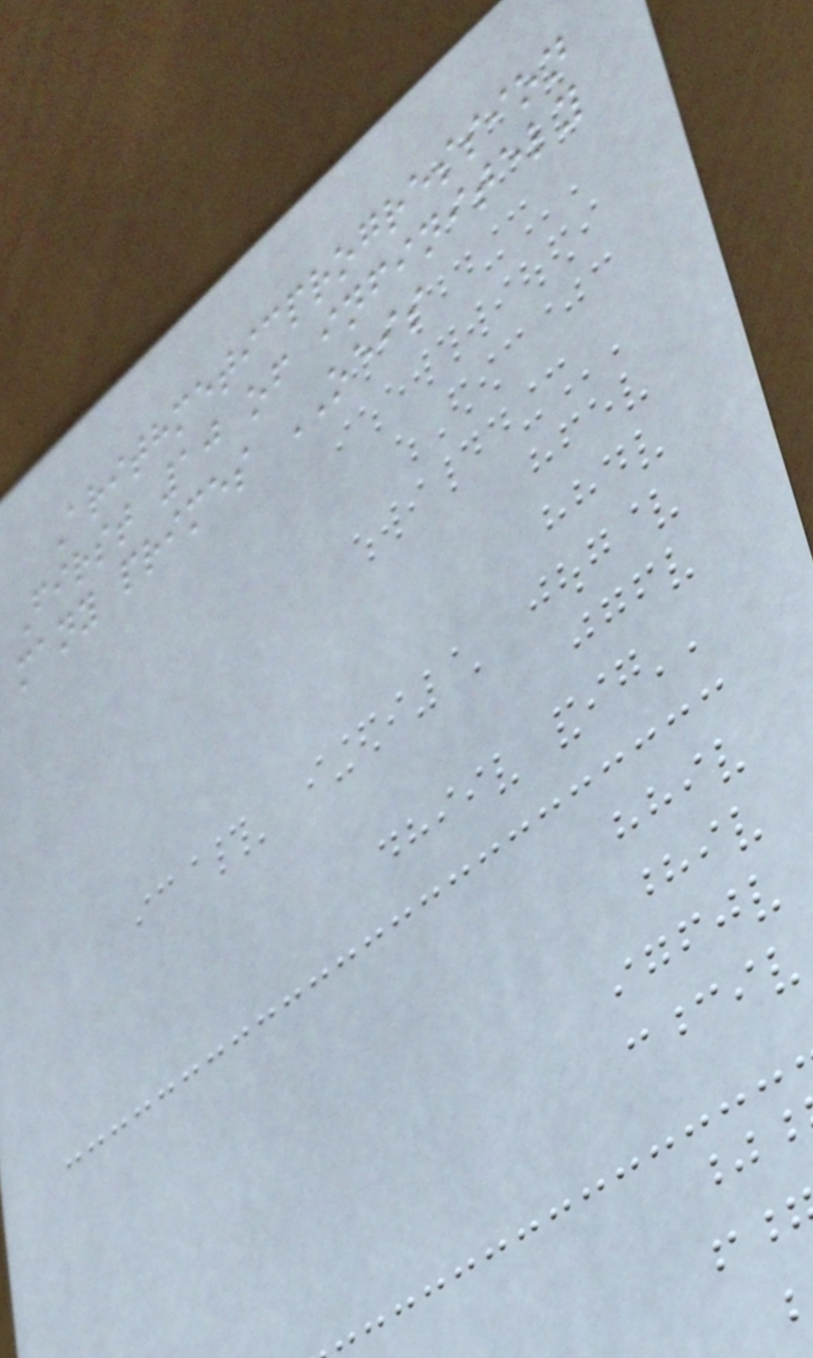Arithmeticprogression
First 10 of infinitely
many primes OEIS
